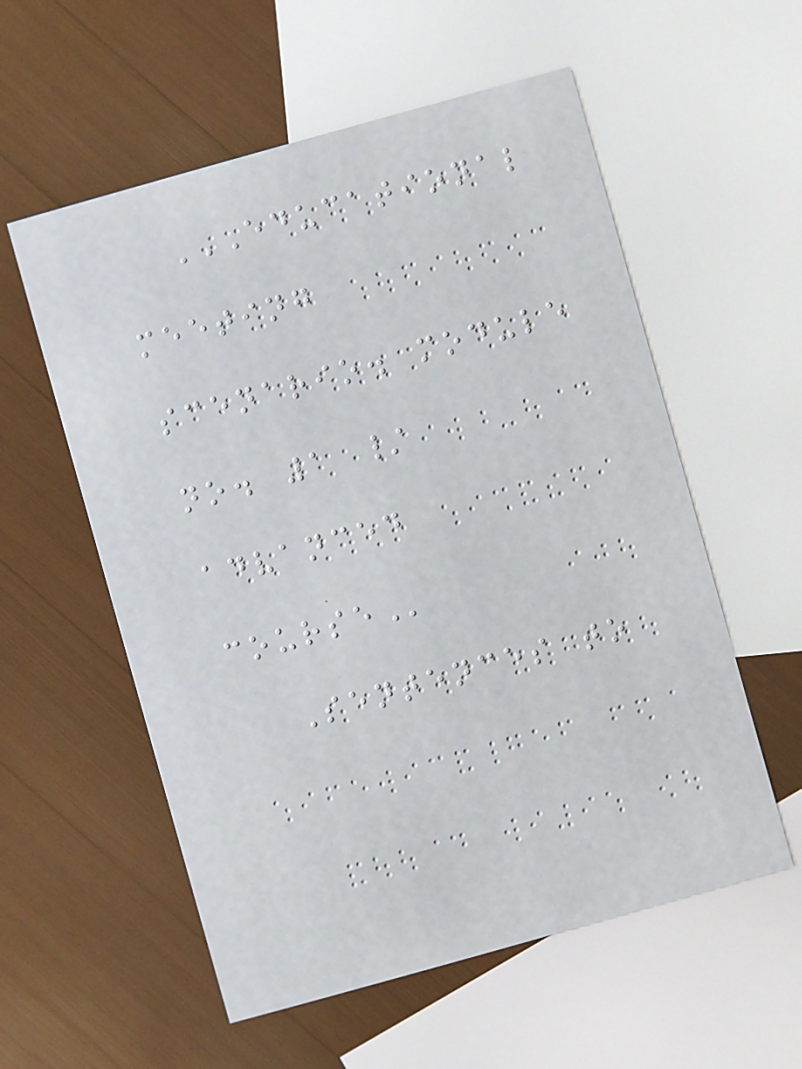EDUCATIONAL
MEETING
SCENARIO. MODULE
NO. 1 /
ADVANCED
COURSE
Sentences to
